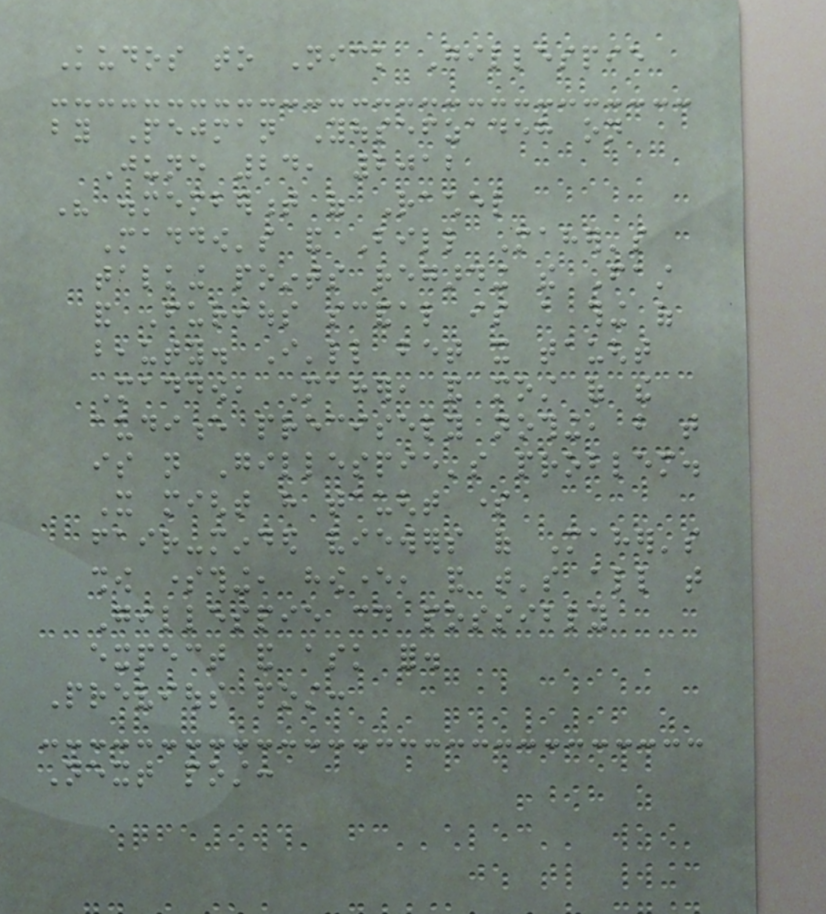Kudos to Nick Gillespie
by Pejman Yousefzadeh on
June 24, 2012
His dismemberment of Rachel
Maddow's and Bill Maher's
talking points regarding the Fast
and Furious scandal is a thing of
beauty. I'll bet it taught
Maddow, Maher, and most of the
audience precisely nothing, but that
is not Gillespie's problem.
It might have taught some
fair-minded viewers of Maher's
show something, however, and that's all that
Gillespie could possibly
expect and ask for.
Previous post:
Next post:
